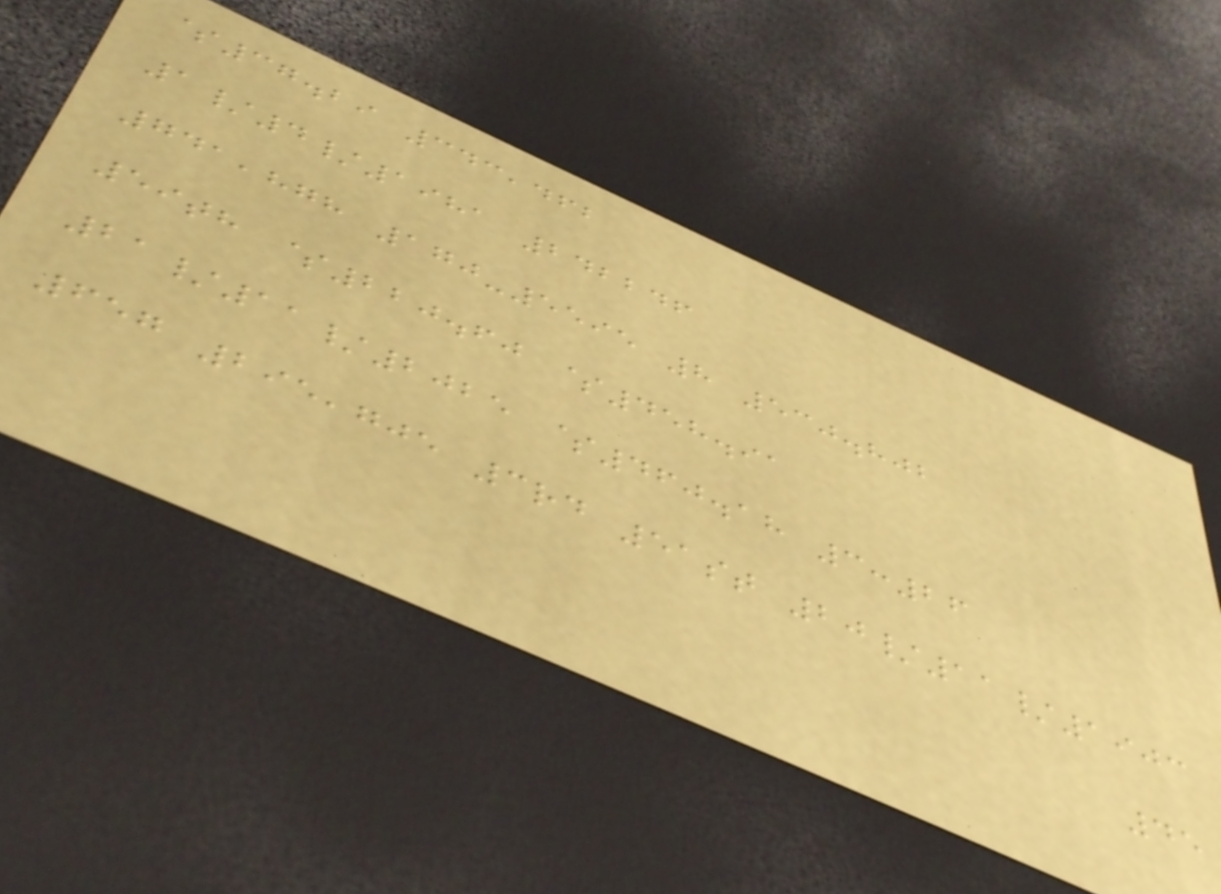$37.29 343,462
1/4/1981 242246
741,878 170-5595 8 530.802
59th $220.60 $458.91
21/11/2025 $460.18 3:26
657 295,705 3rd 51st 20/11/1903
45
